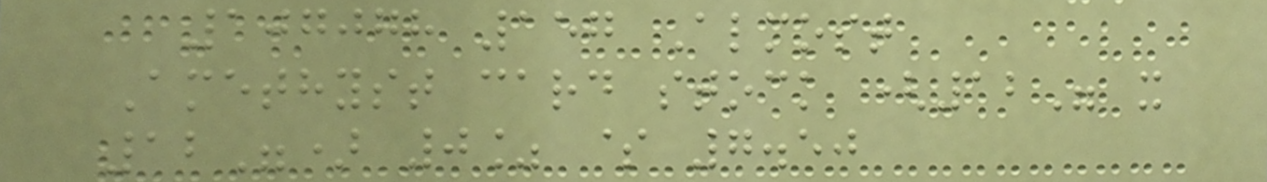107078 157 Almost
Amethyst card stock (12" x
12") 0% $ 7.50
